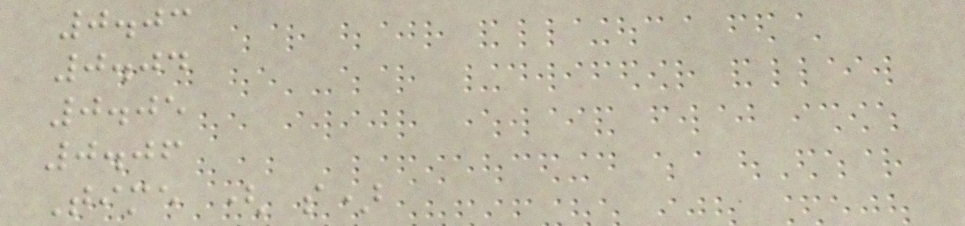0.03
0.04
0.05
0.06
Time ( s)
